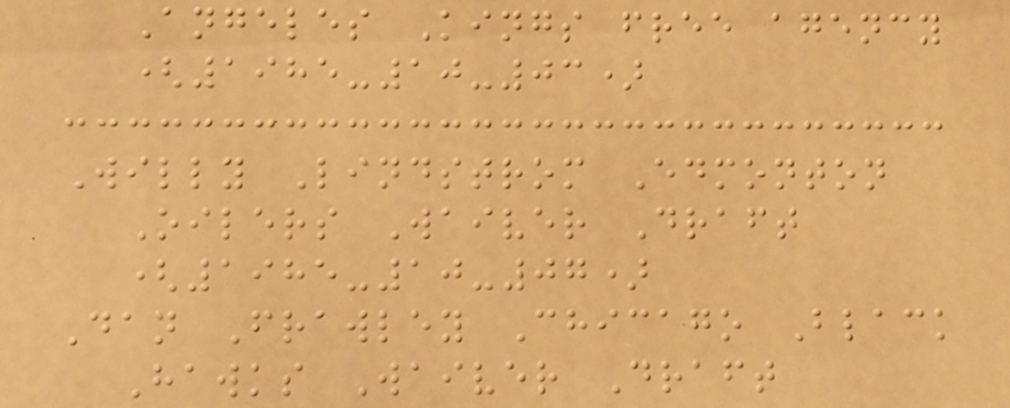Angeles Kings free agency
(1985-10-03)
Willy Lindstrom Edmonton
Oilers Waiver Draft
(1985-10-07)
Dan Frawley Chicago Black
Hawks Waiver Draft
